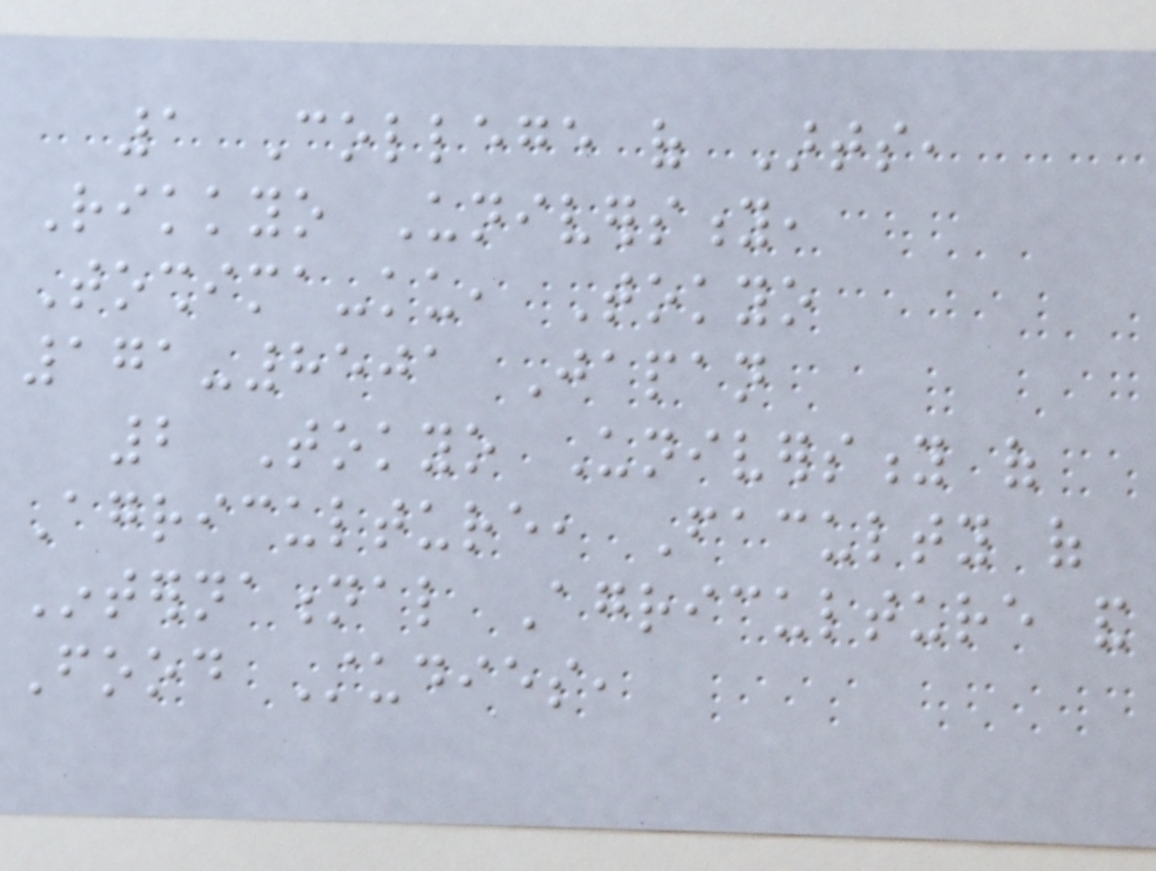1 College of Arts,
Rikkyo University,
Toshima-ku, Tokyo
171-8501 Japan
2 Tokyo University of
Agriculture, Faculty of
International Agriculture and
Food Studies,
